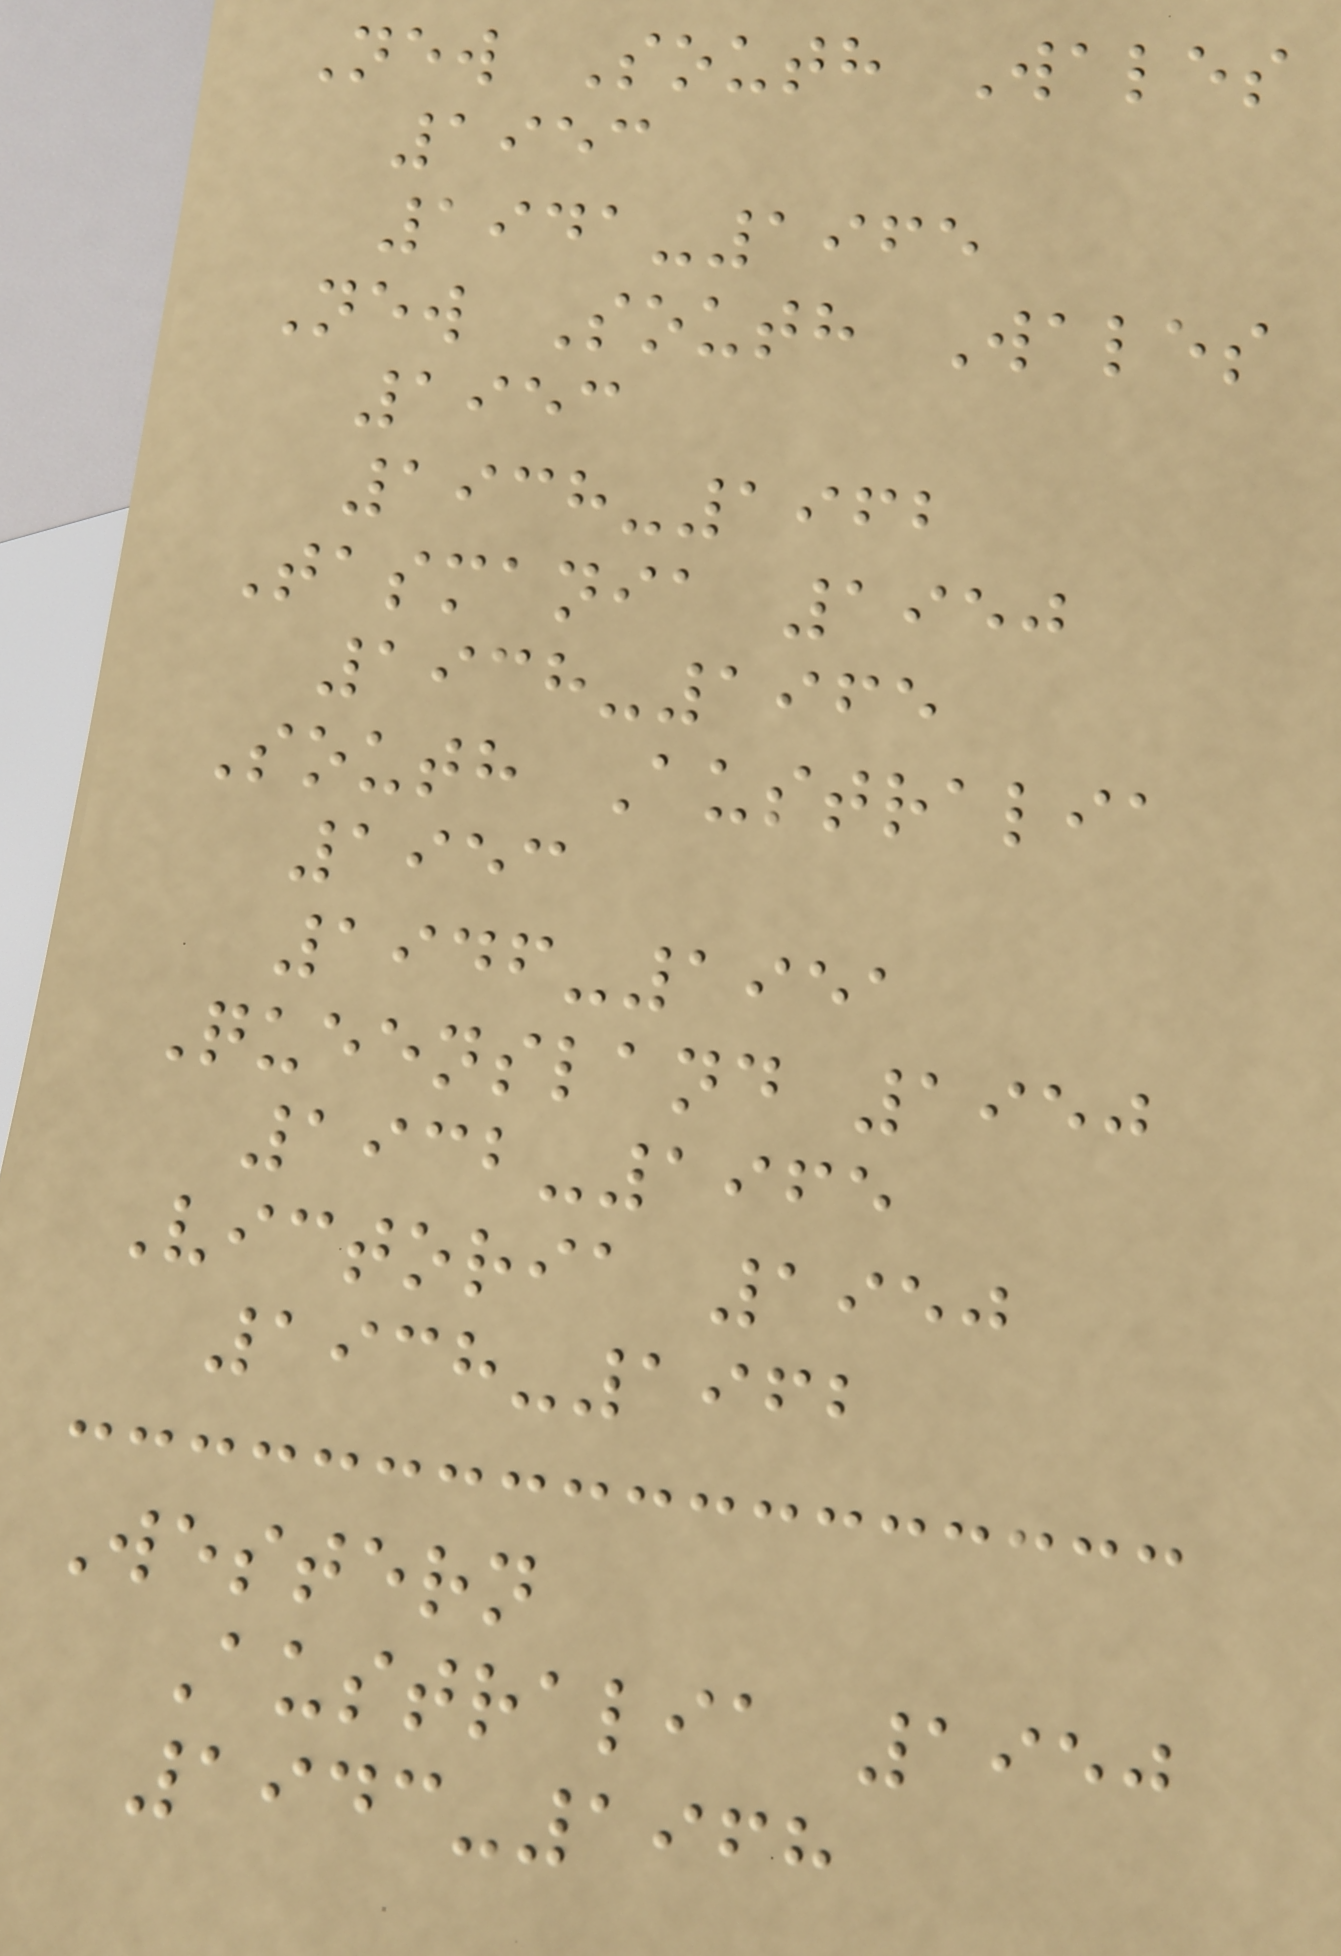New South Wales
1953
1941-1965
New South Wales
1953
1938-1962
Tasmania 1950
1938-1965
South Australia
1953
1946-1951
Queensland 1950
1932-1965
Victoria 1950
1938-1962
Western
Australia 1950
1943-1968
